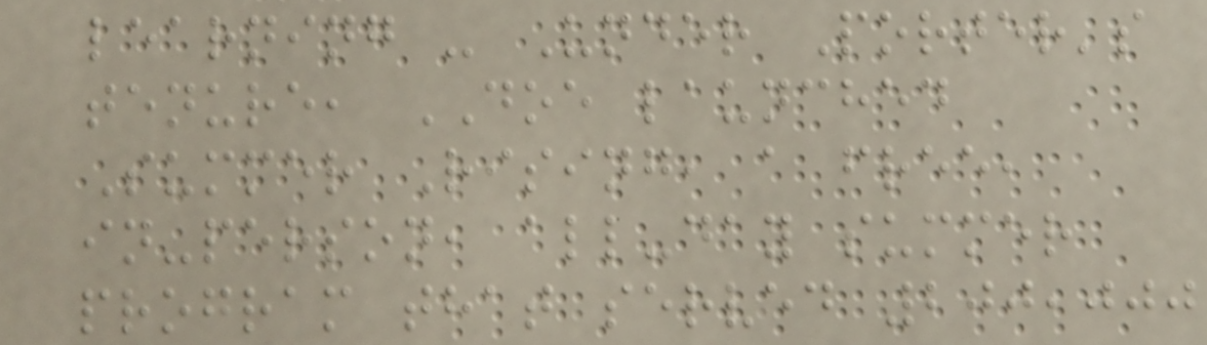learning - Under Porter's
tenure, DOE launched
Summer Rising, a free,
in-person, all-day summer
program that served 200,000
